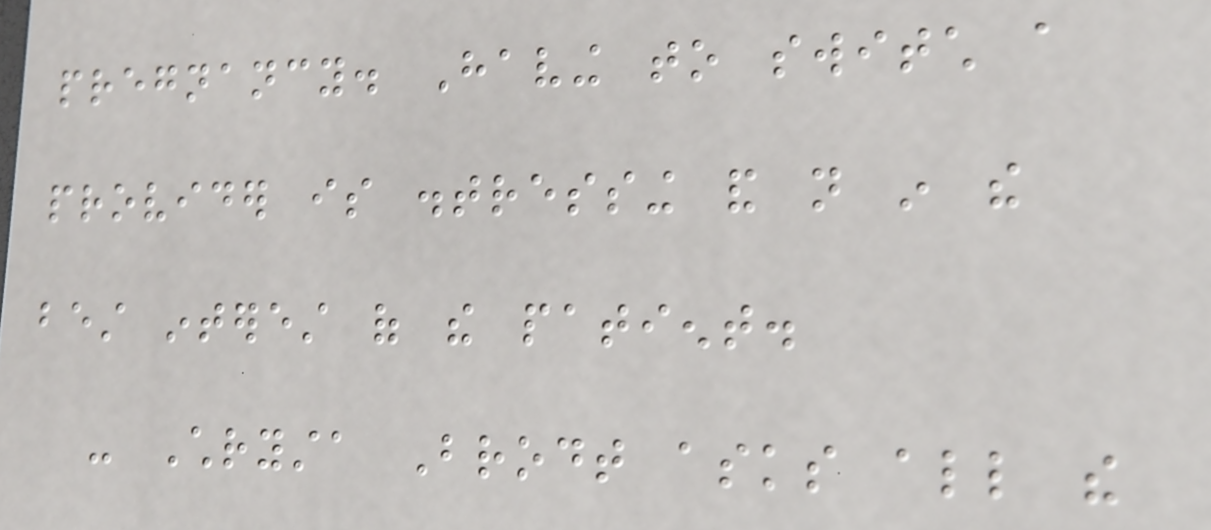pregnancy. Having to switch a
provider is distressing and not in the
best interest of the patient.
- Chrysta Brodt asks all the
